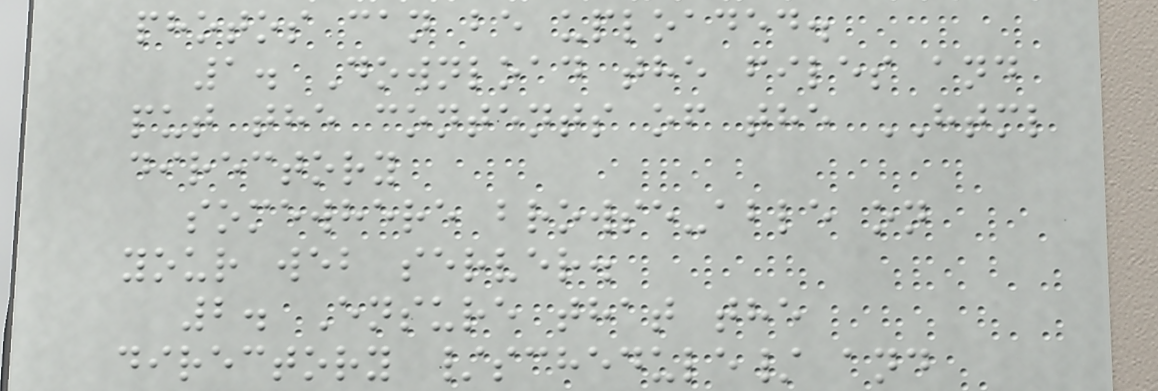photos can be uploaded.
1. Download the files and
put the contents of the HTML
directory
somewhere browse-able on
your web server.
2. Ensure that the
directory /schedule/ and
